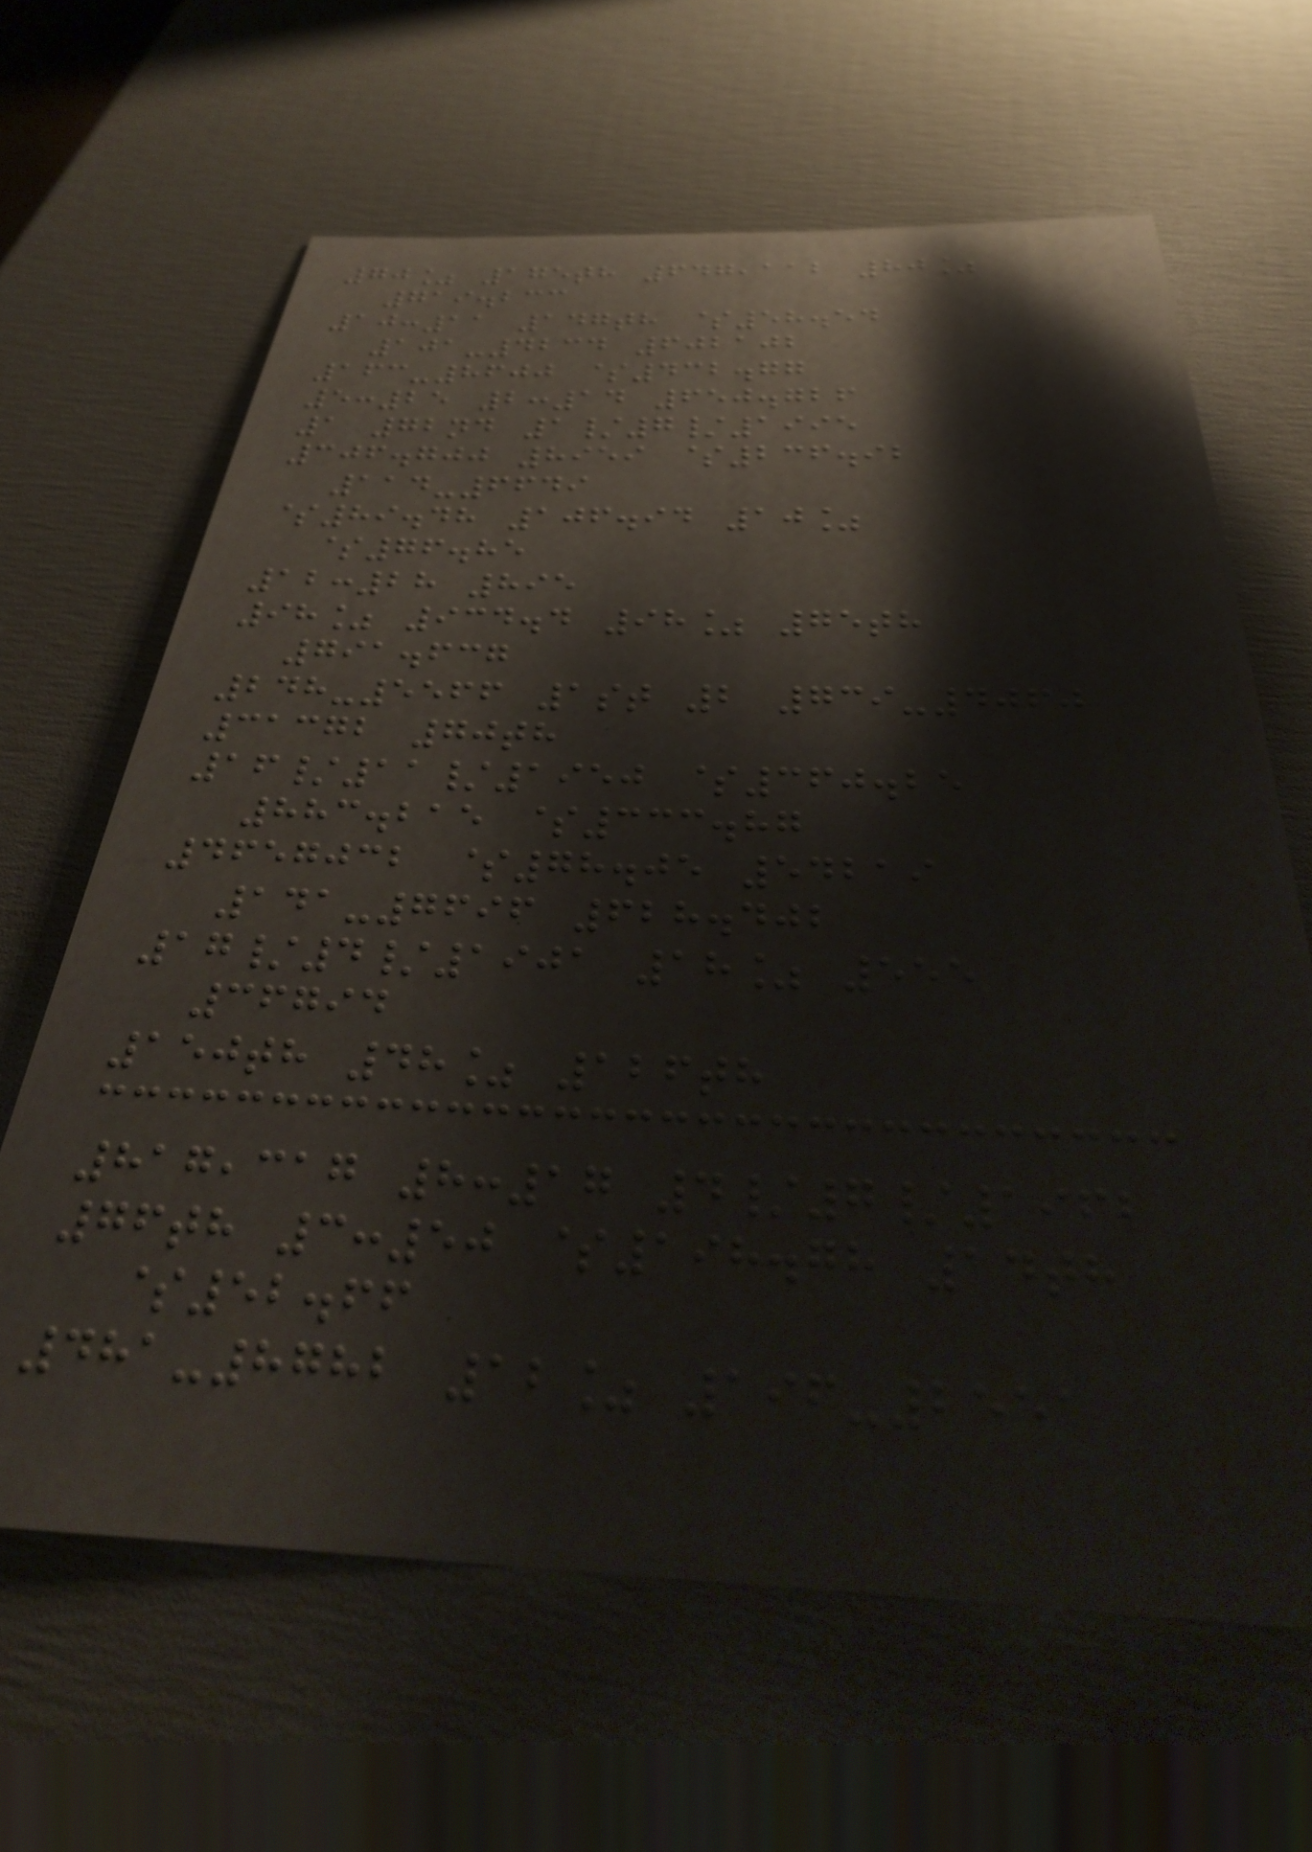70% 175th 647,112 80%
719.233
10:11 147th $58.54
101-4234 602102
163-8600 $432.77
5:25 2:14 650.726
1 72nd 1/7/1995
306.700 8959 $236.92
114-6649
$89.48 106.94 10%
$76.85
12:28 895
98% 934.4 98% 75th
791.637
248-5566 1st 2 739-4060
31372 70th
16/11/1950 $360.25
883.215 $333.87
4657032 $78.05 54219
141-7696 628.402
17/4/1901 18% 555
36794
150th 48% 126th
817,317 8:17 4/7/1962
76th 3:50 $198.78 14th
$52.66
481-8782 12% 196-2551
